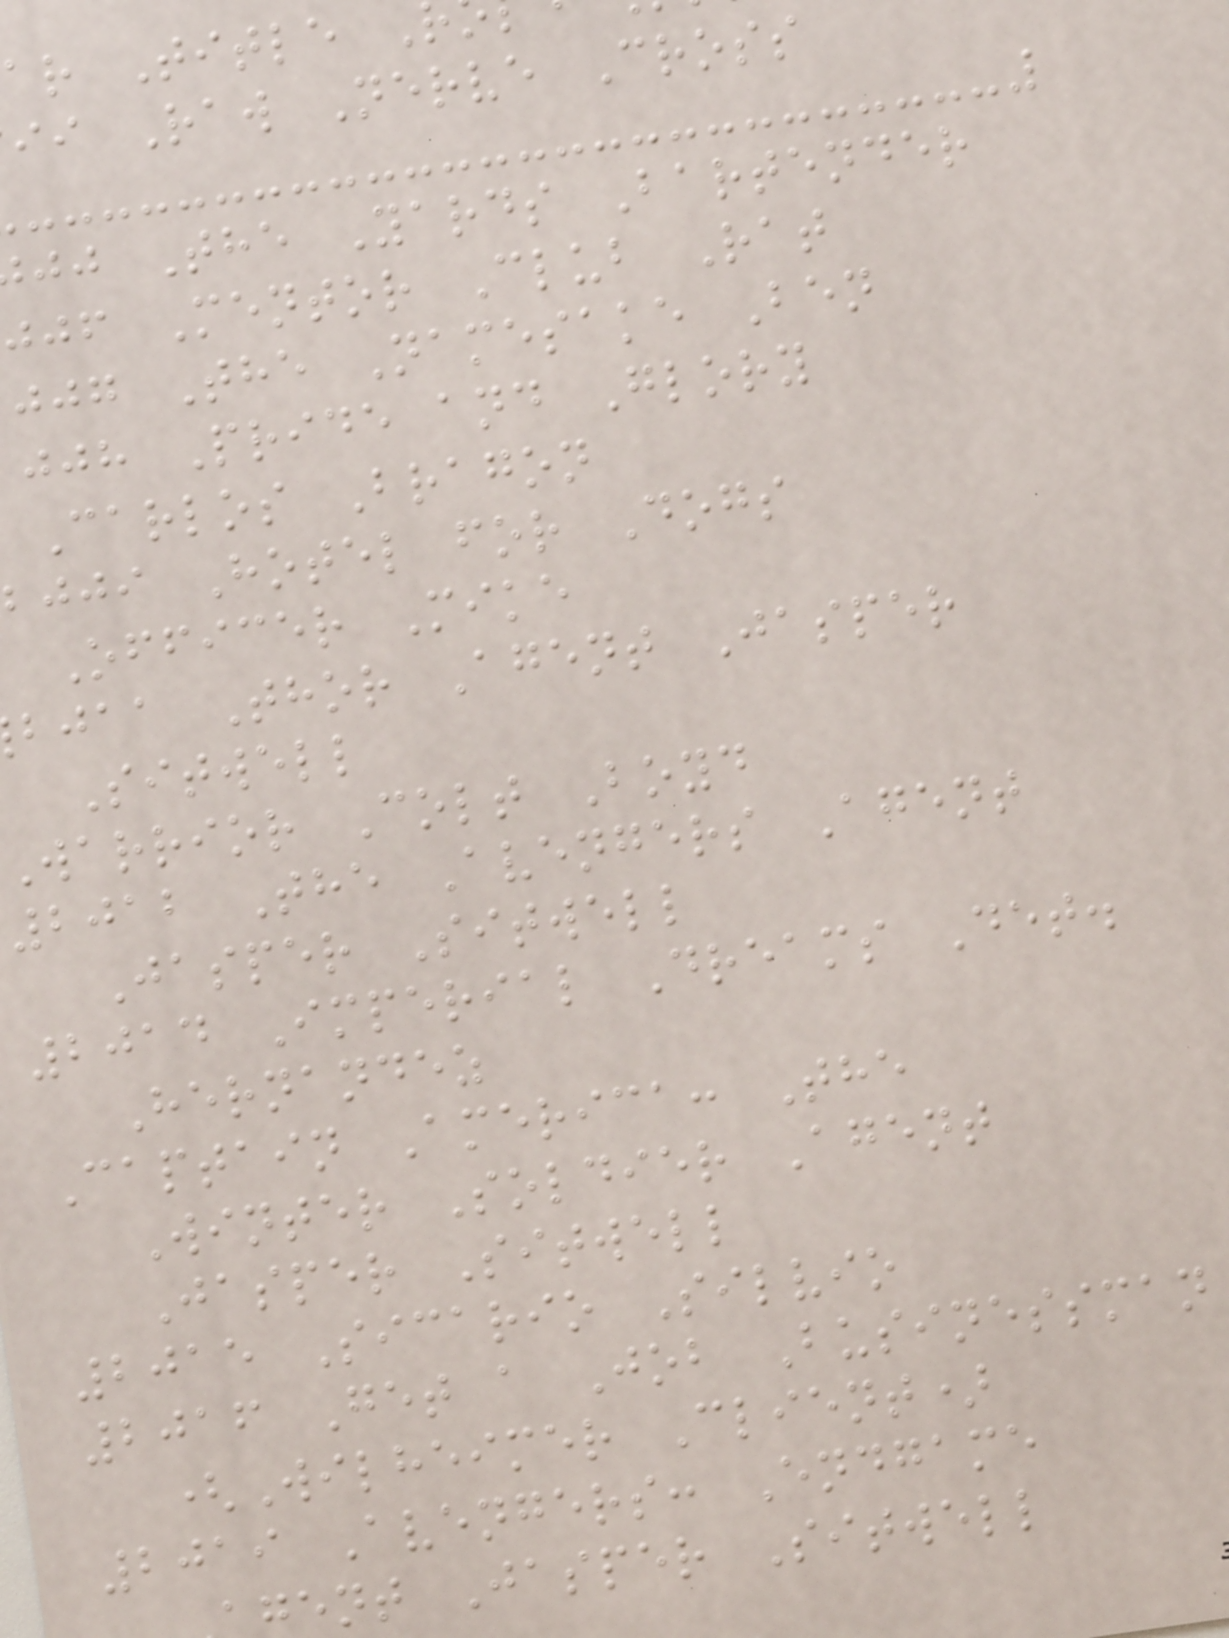ar Title
ii Raw Nerve Cross
jj The Yards Bartender
jjf Mentor Club Rat
jjg The Namesake Ben
jjh Pride and Glory
Carlos Bragon
bjji Hotel for Dogs
Officer Mike
bjaa Thor Agent Jasper
Sitwell
warrior Colt Boyd
2012 The Avengers Agent
Jasper Sitwell
2014 Imperial Dreams Det.
Hernandez
Captain America: The
Winter Soldier Agent
Jasper Sitwell
2015 Sicario Silvio
2016 Get a Job Businessman
(Wilheimer Client)
2019 Avengers: Endgame
ent Jasper Sitwell
